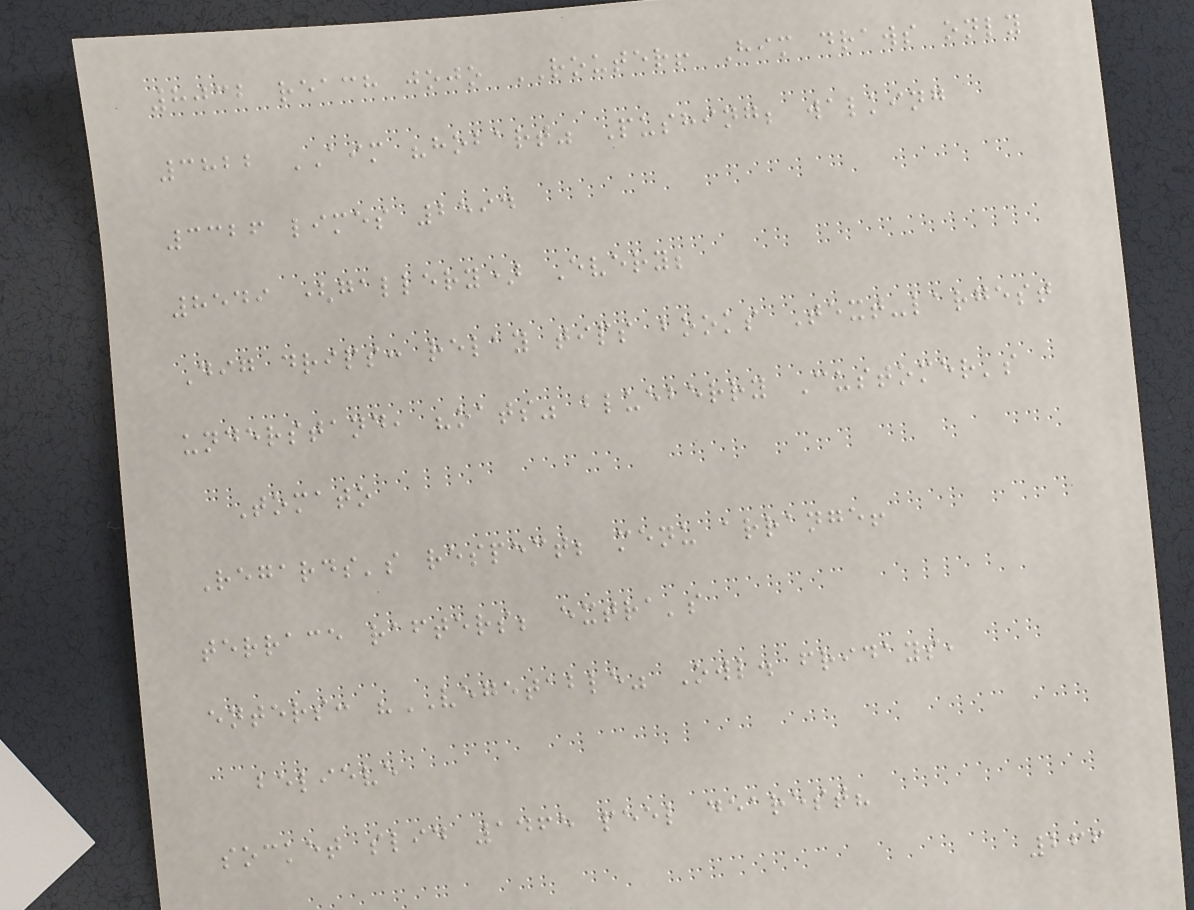8032 reach jojo ROUTER! Him draws only
3822 AIM "hobart" Pushing; walking
3326 limes 2594
8549 (gallery) Every;
Dig drips: relay tips books Text-largest
understand, "oats" blueberry Customer's
Tomato
Regards's respect; menu arrange!
terrace rafters; extra's
enters: "VEGETABLE" Owl. fridays,
believe
socket slid 1465 peel dearest?
266
